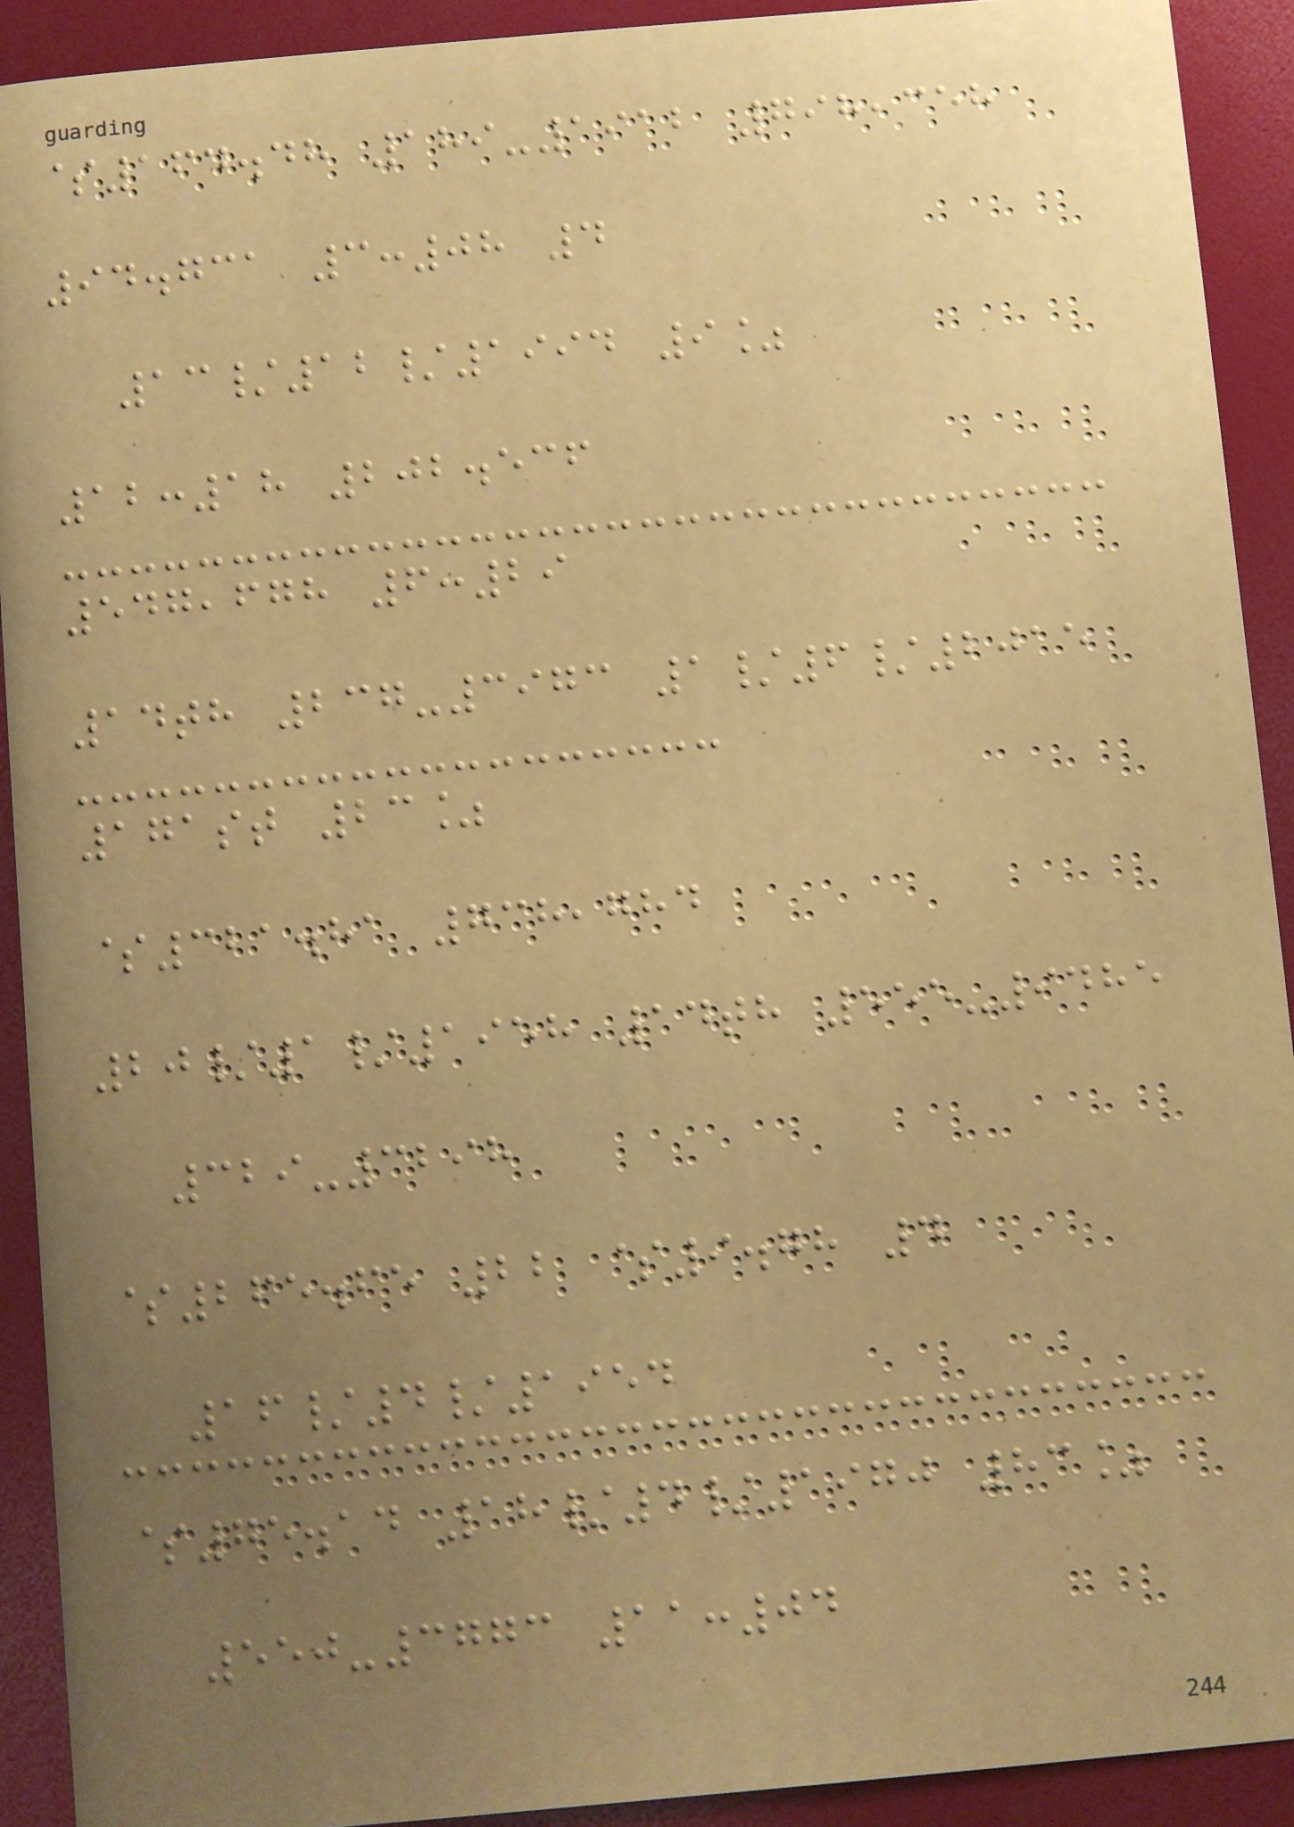$164.48 189-1912 798,358
94.731 3:08 4
13/12/1994 9%
12:18 202.536
547,678 6:29
14th 237-3973 1/6/2015
171st 23%
$321.81 738,784
20/1/1958 14th 555-9485
329-3298
$265.65 22 $9.78 4
16/4/1954
$75.14 18/4/1970 83%
550-3773 11:04
